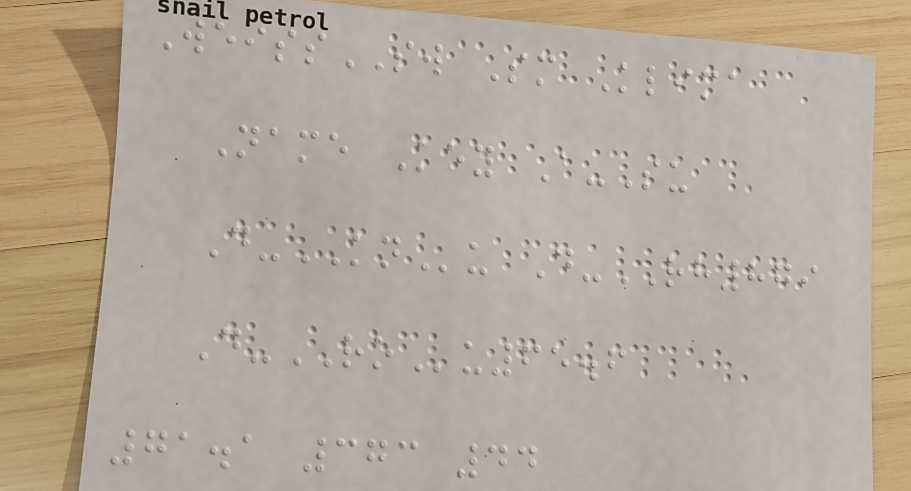WeissSW Sm Klima
Name Key A-Su
D-KNu D-RH879
D-ROu65.6
71.1 373 44
